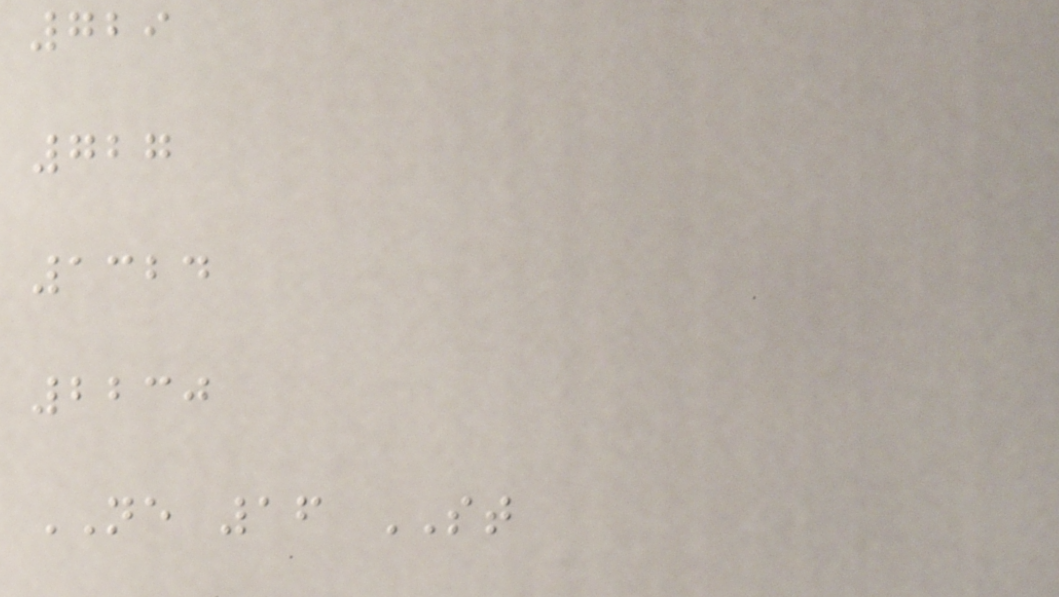729
727
1324
2230
NE 16 ST
